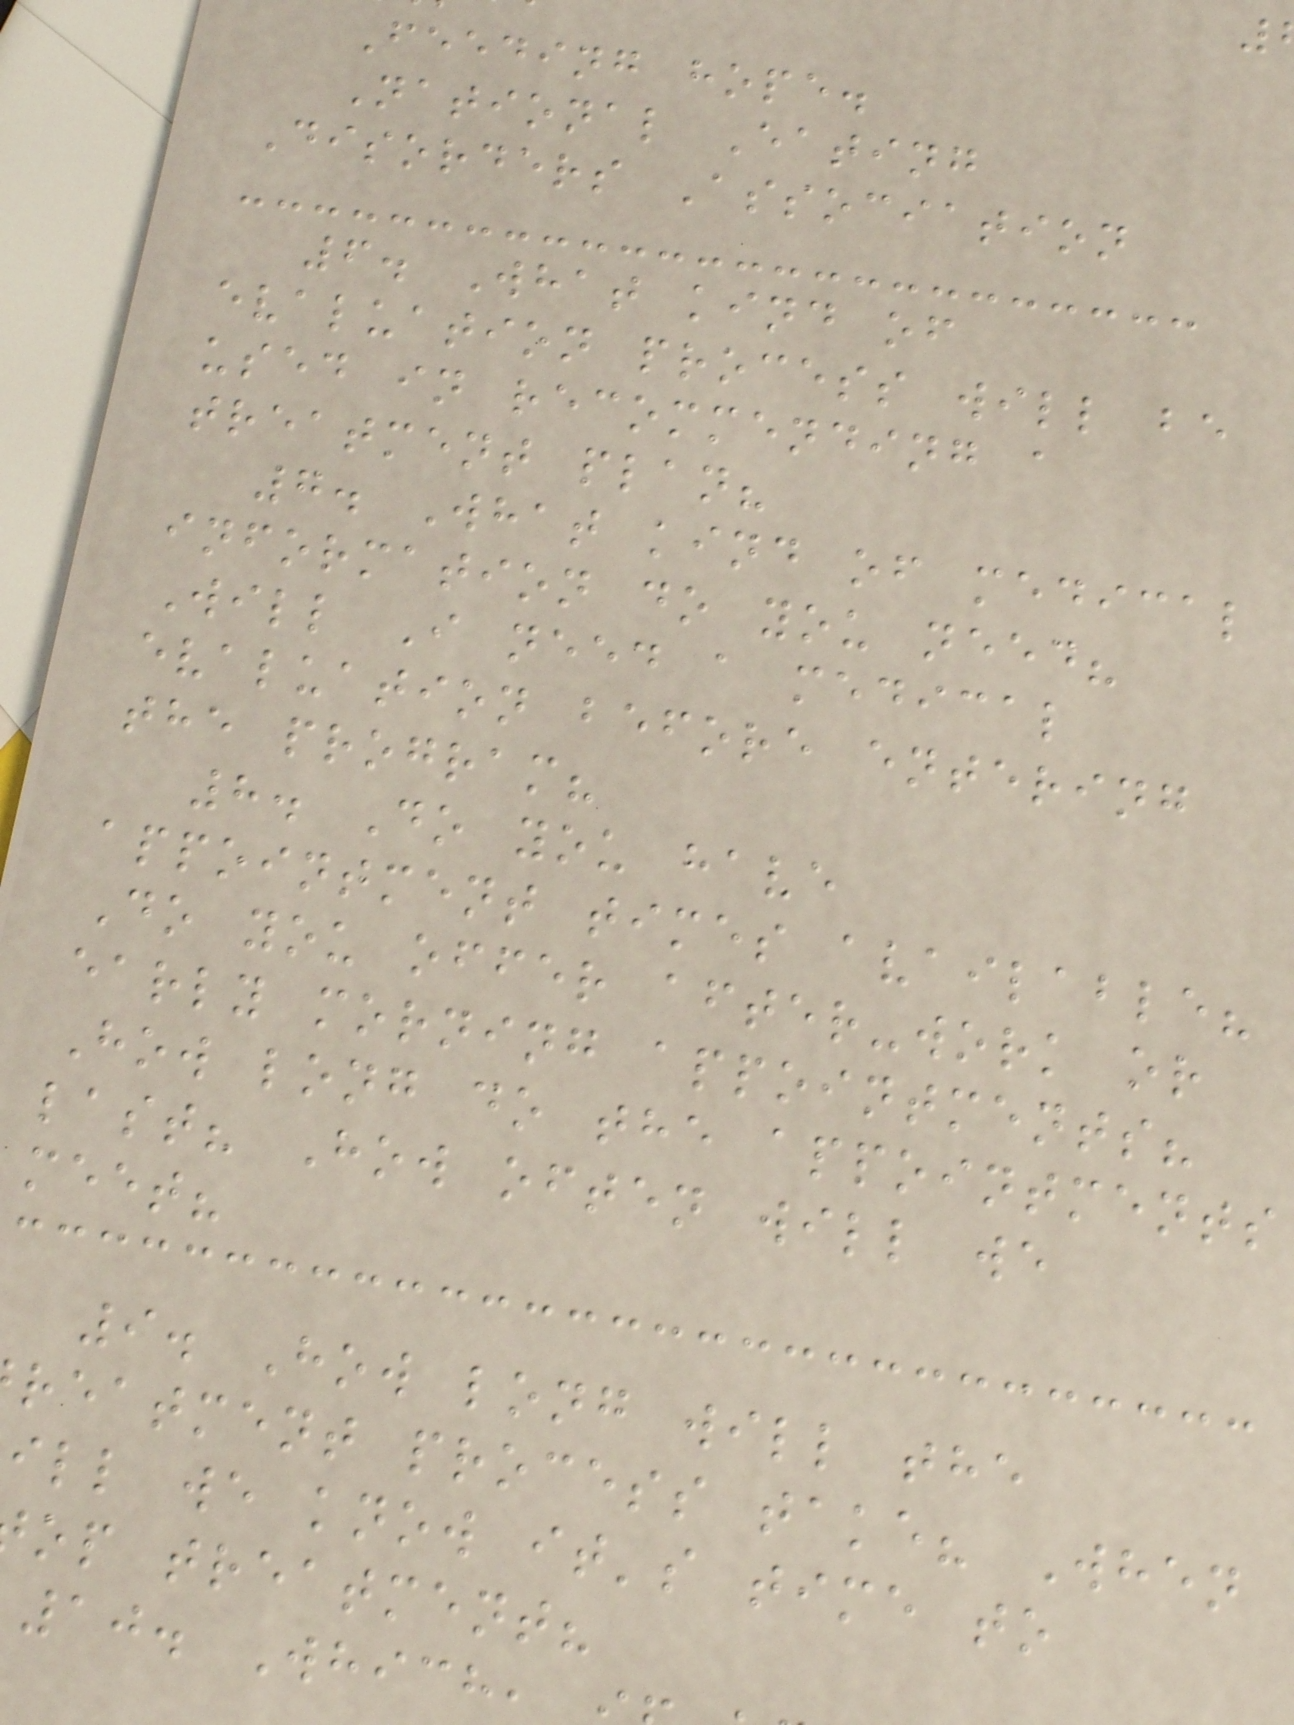Feeding hope.
National Eating
Disorders Association
6. What kind of
evaluation process will be
used in recommending a
treatment plan?
7. What kind of medical
information do you need?
Will I need a medical
evaluation before entering
the program?
8. Do you have
appointment times available?
Do you offer after-work or
early morning appointments?
How long do the appointments
last? How often will we
meet?
9. How long will the
reatment process take? When
ill we know it's time to
op treatment?
10. Which,
